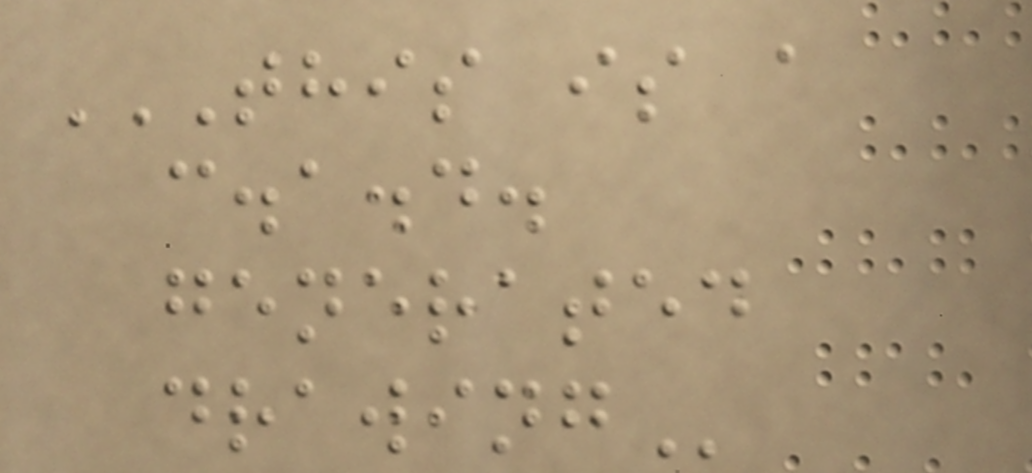THIS IS A
C.A.D.
GENERATED
DRAWING
